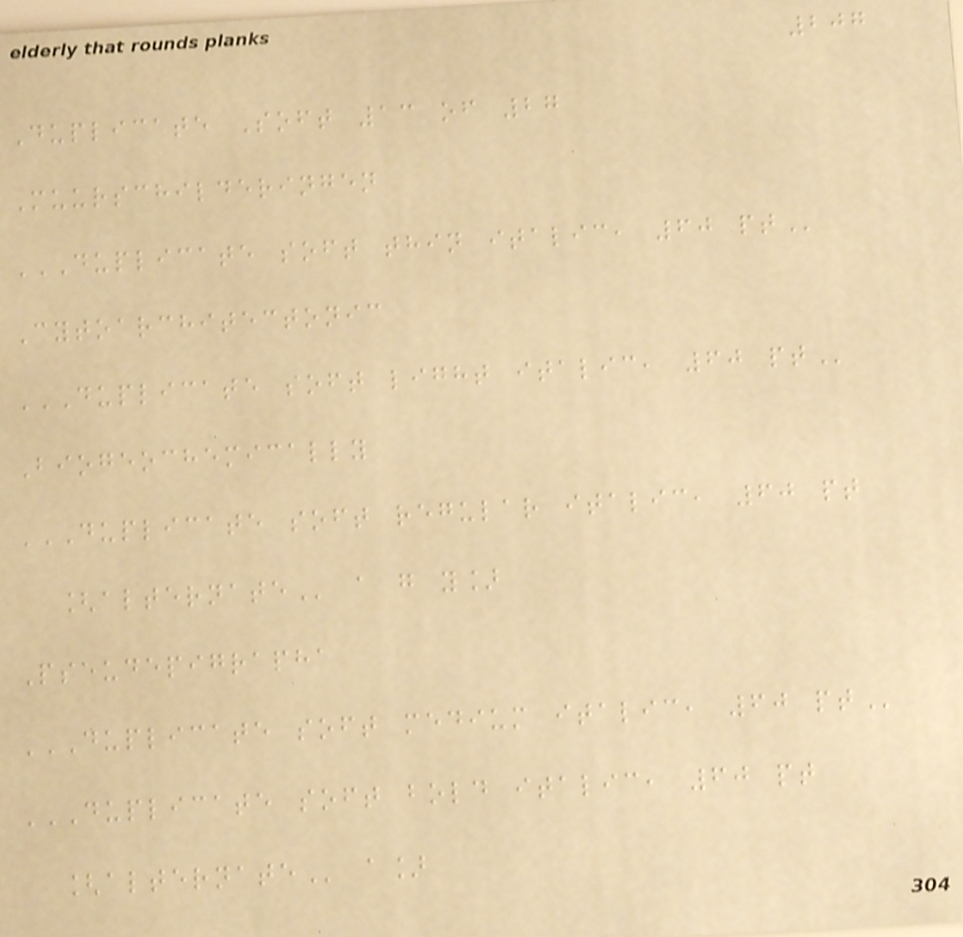207
Duplicate Soft 13 of 27
Muurschilderingen
DUPLICATE SOFT THIN ITALIC, 60 PT
Cytoarchitectonic
DUPLICATE SOFT LIGHT ITALIC, 60 PT
Biogeochemically
DUPLICATE SOFT REGULAR ITALIC, 60 PT
[ALTERNATE a g y]
Pseudepigrapha
DUPLICATE SOFT MEDIUM ITALIC, 60 PT
DUPLICATE SOFT BOLD ITALIC, 60 PT
[ALTERNATE a]
